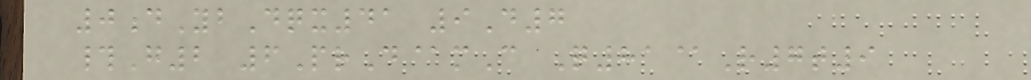0dYbDqx41 9D7
#G2 6PrD@mC Q81@R7t9
